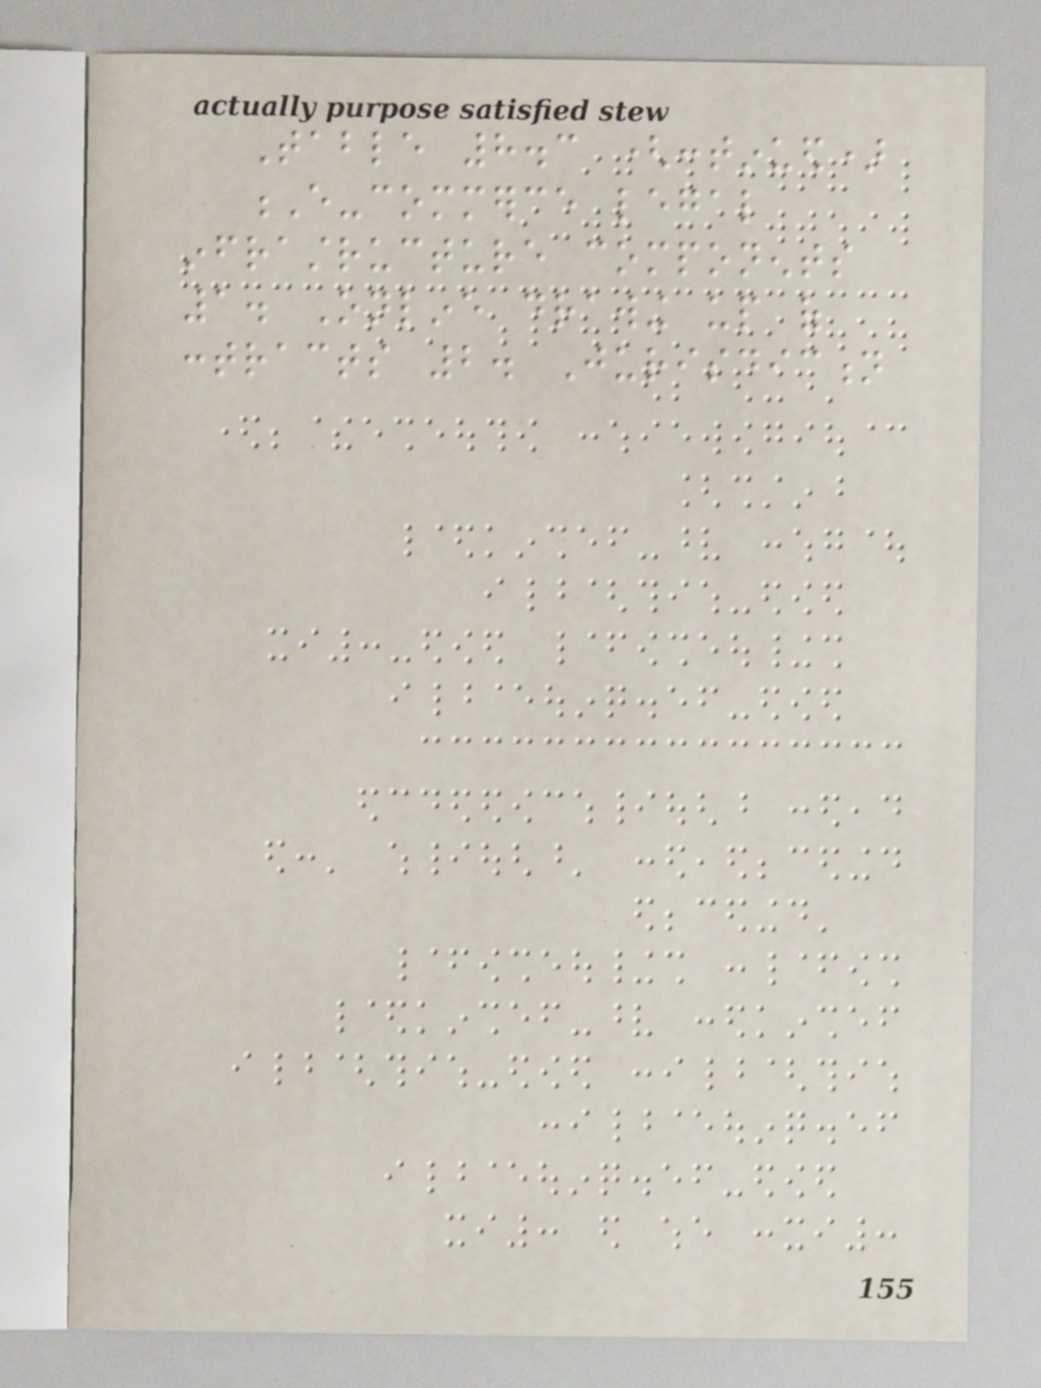Table 8.3 (continued)
E-commerce legal
infrastructure components
1. Online drawing up of
contracts 2. Jurisdiction
